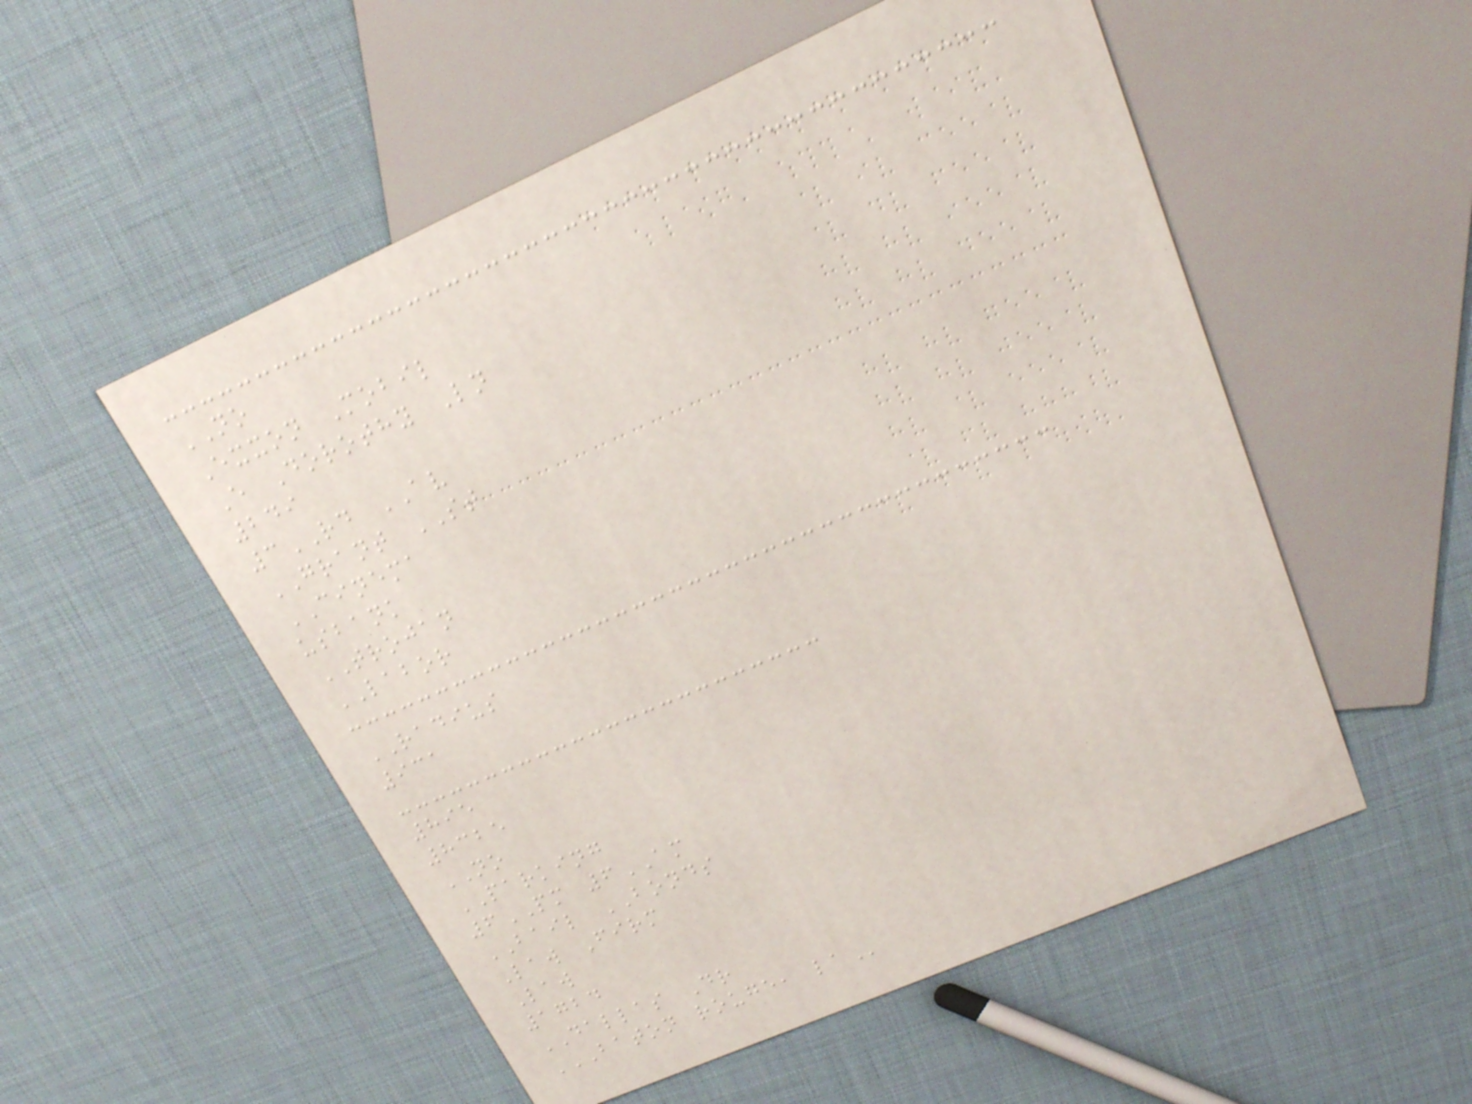NO
Exxon Mobil
E Dorothy Ln
249
3RD AV
GRANT ST
CINEMA
usbank
TROJAN
LABOR
RADIUS
931
895
8325
NO
PARKING
6PM 6AM
BAIL BONDS
Law Firm
Law
1724
DALLAS Dr
BATON ROUGE, LA
